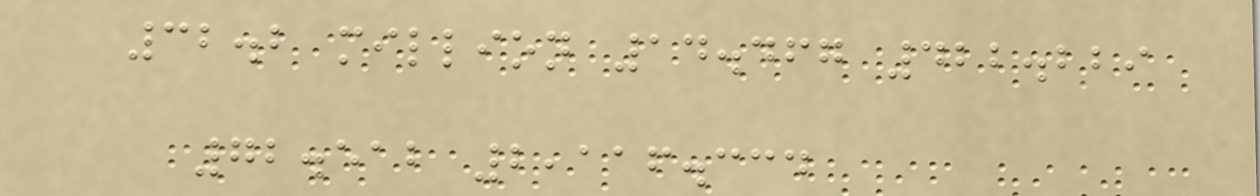32.2 million 14.467 422.229
72.512 2,116.334
